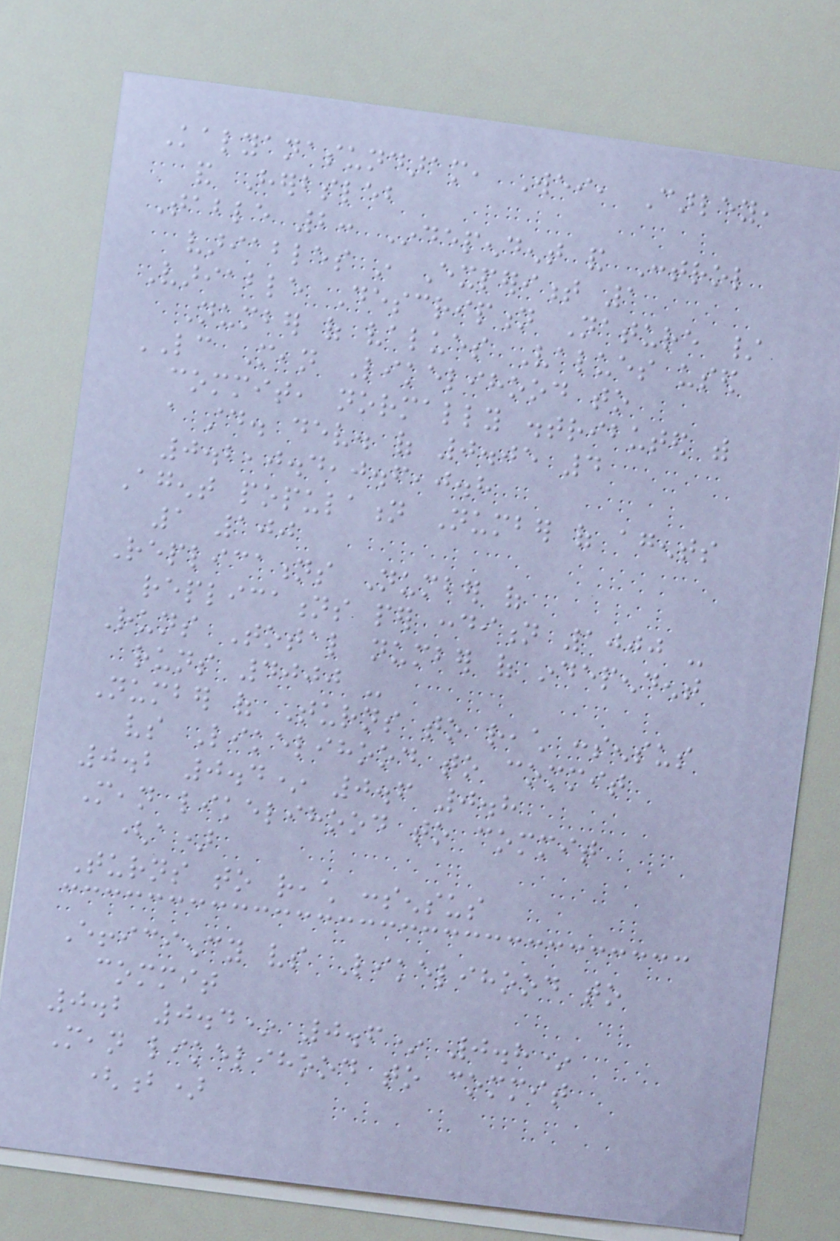Kalyanasundaram, Wei, Carley,
and Herbsleb
Table 2: Independent and Control
variables in Experiment 1
Variable Description Nature /
Number of values Values used
LC Mean Likelihood to
commit, normally distributed with
a std. dev. of 0.05 4
0.2,0.4,0.6,0.8
Agent population Number of agents
1 100
Replications Number of
replications per condition 1000 -
Runs Total number of independent
runs 4000 -
Number of Turns to reach consensus
vs Likelihood to commit
0.2 0.4* 0.6 0.8
Mean likelihood to commit
(a)
Turns to reach consensus
Efficiency vs Likelihood to
commit
0.2 0.4* 0.6* 0.8*
Mean likelihood to commit
(b)
